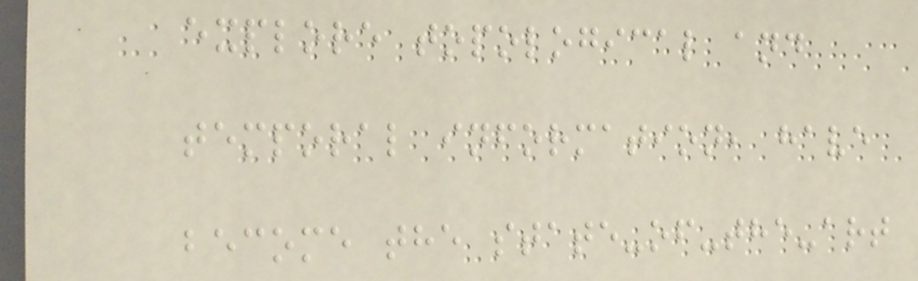explore topological and
temporal information, have
become the state-of-the-art
